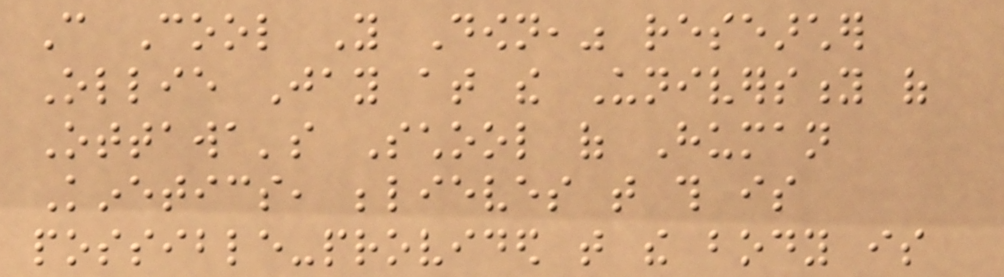Can Cool You Down," researcher
Ollie Jay at the University of
Ottawa's School of Human
Kinetics, believes that this is
possible-provided that the body is
